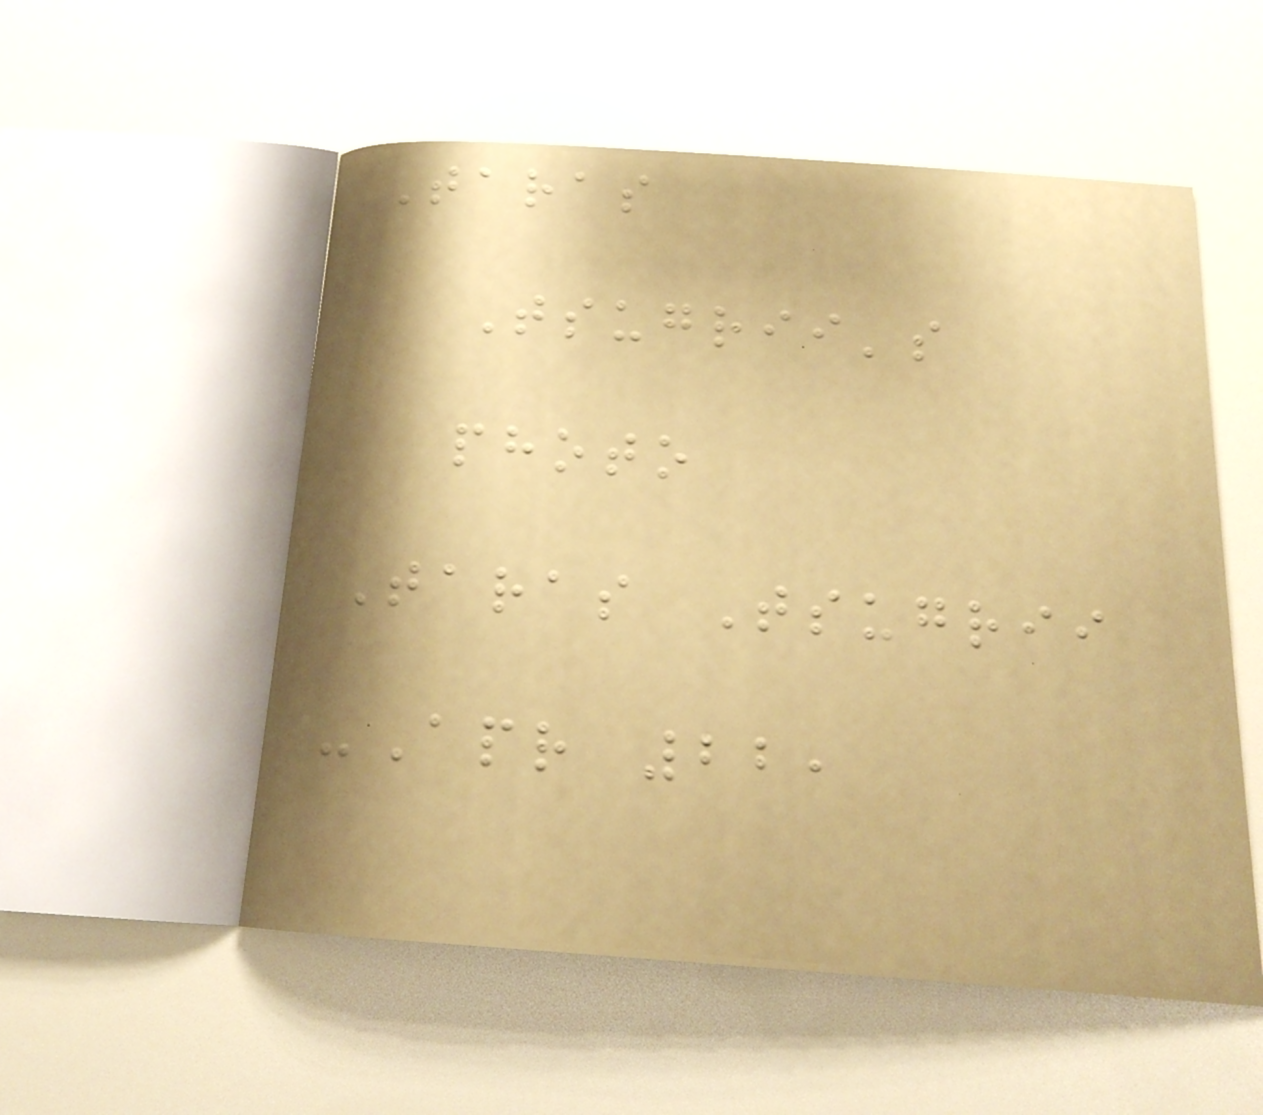Taras
Tsugrii's
photo
Taras Tsugrii
-Apr 22,
